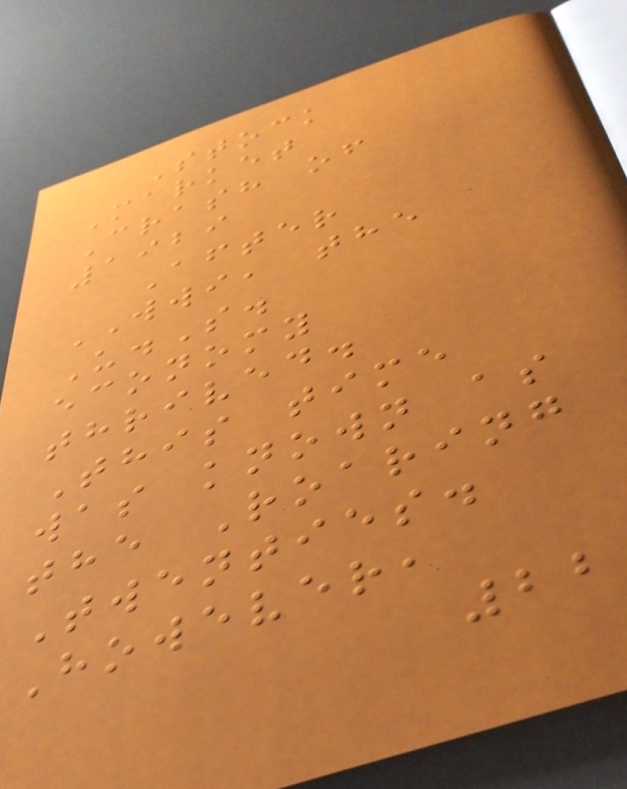Stock
Market
Crash of
1929
After
WWI, the
U.S.
economy
thrived.
This time
was known as
the Roaring
Twenties.
However,
22
